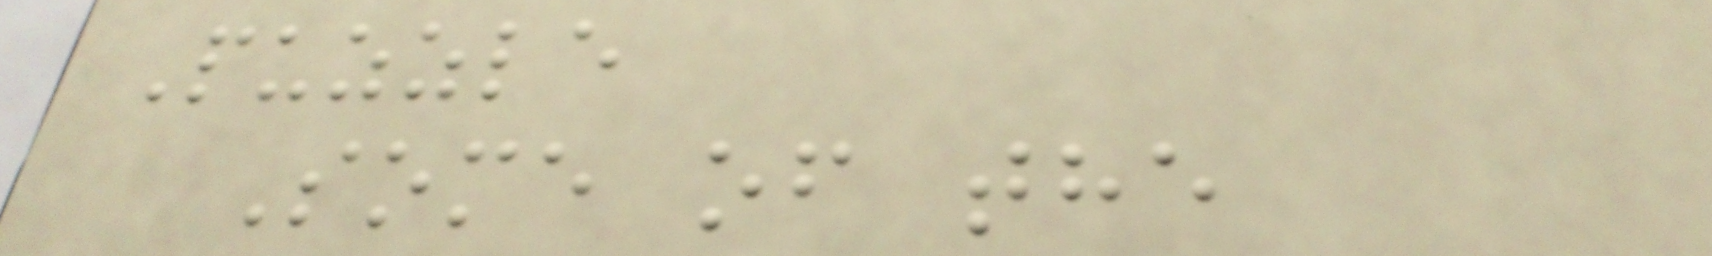Puzzle
Some of the
